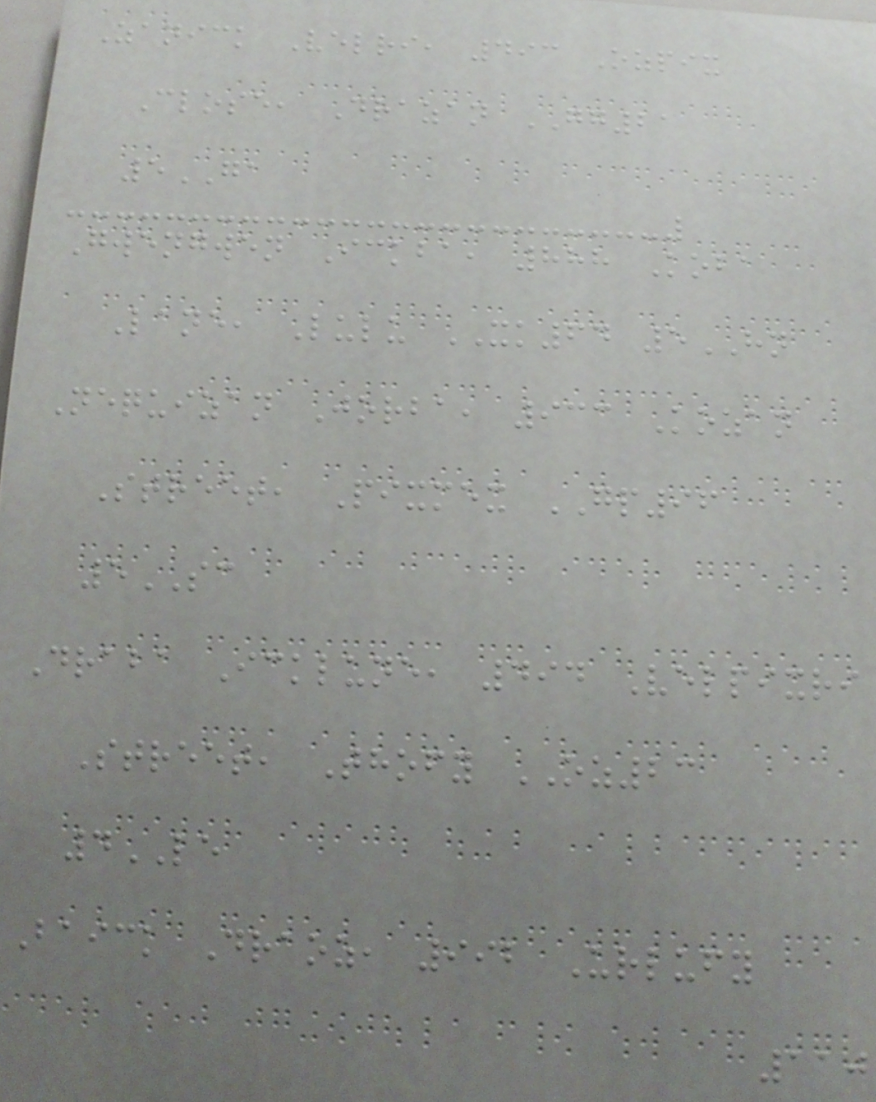Zanick Velri, 493 Ozpix
Close, Drazan GG21
5GA
Gwengwen Ickba, 888 Koba
Lane, Lulu XK64 5HN
Nequizan Jorba, 933 Kozan
Street, Pixmex GP96
5SC
Draba Icklune, 494 Velpixri
Street, Thofy OZ23
4LE
Baick Draoz, 992 Urlufy
110
